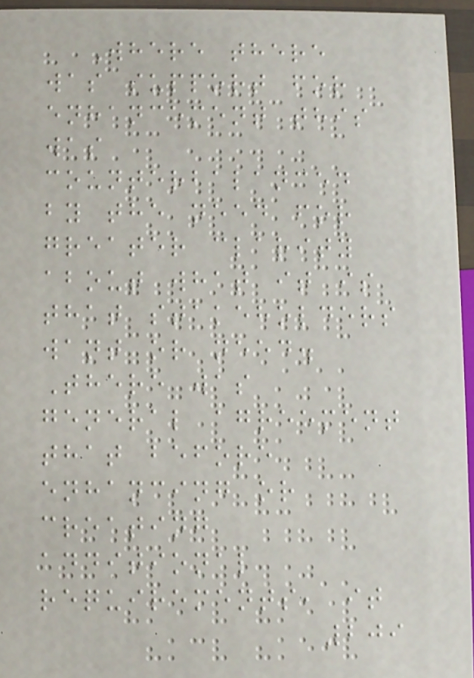Where there
was support for
enhancement this
was
counterbalanced
by the need for
greater clarity
about what it is
that stakeholders
want or need.
There was
general agreement
that before
enhancing or
creating
additional
requirements, it
209
